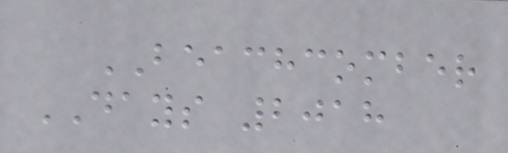BEACHCOMBER
DAYS 2018
